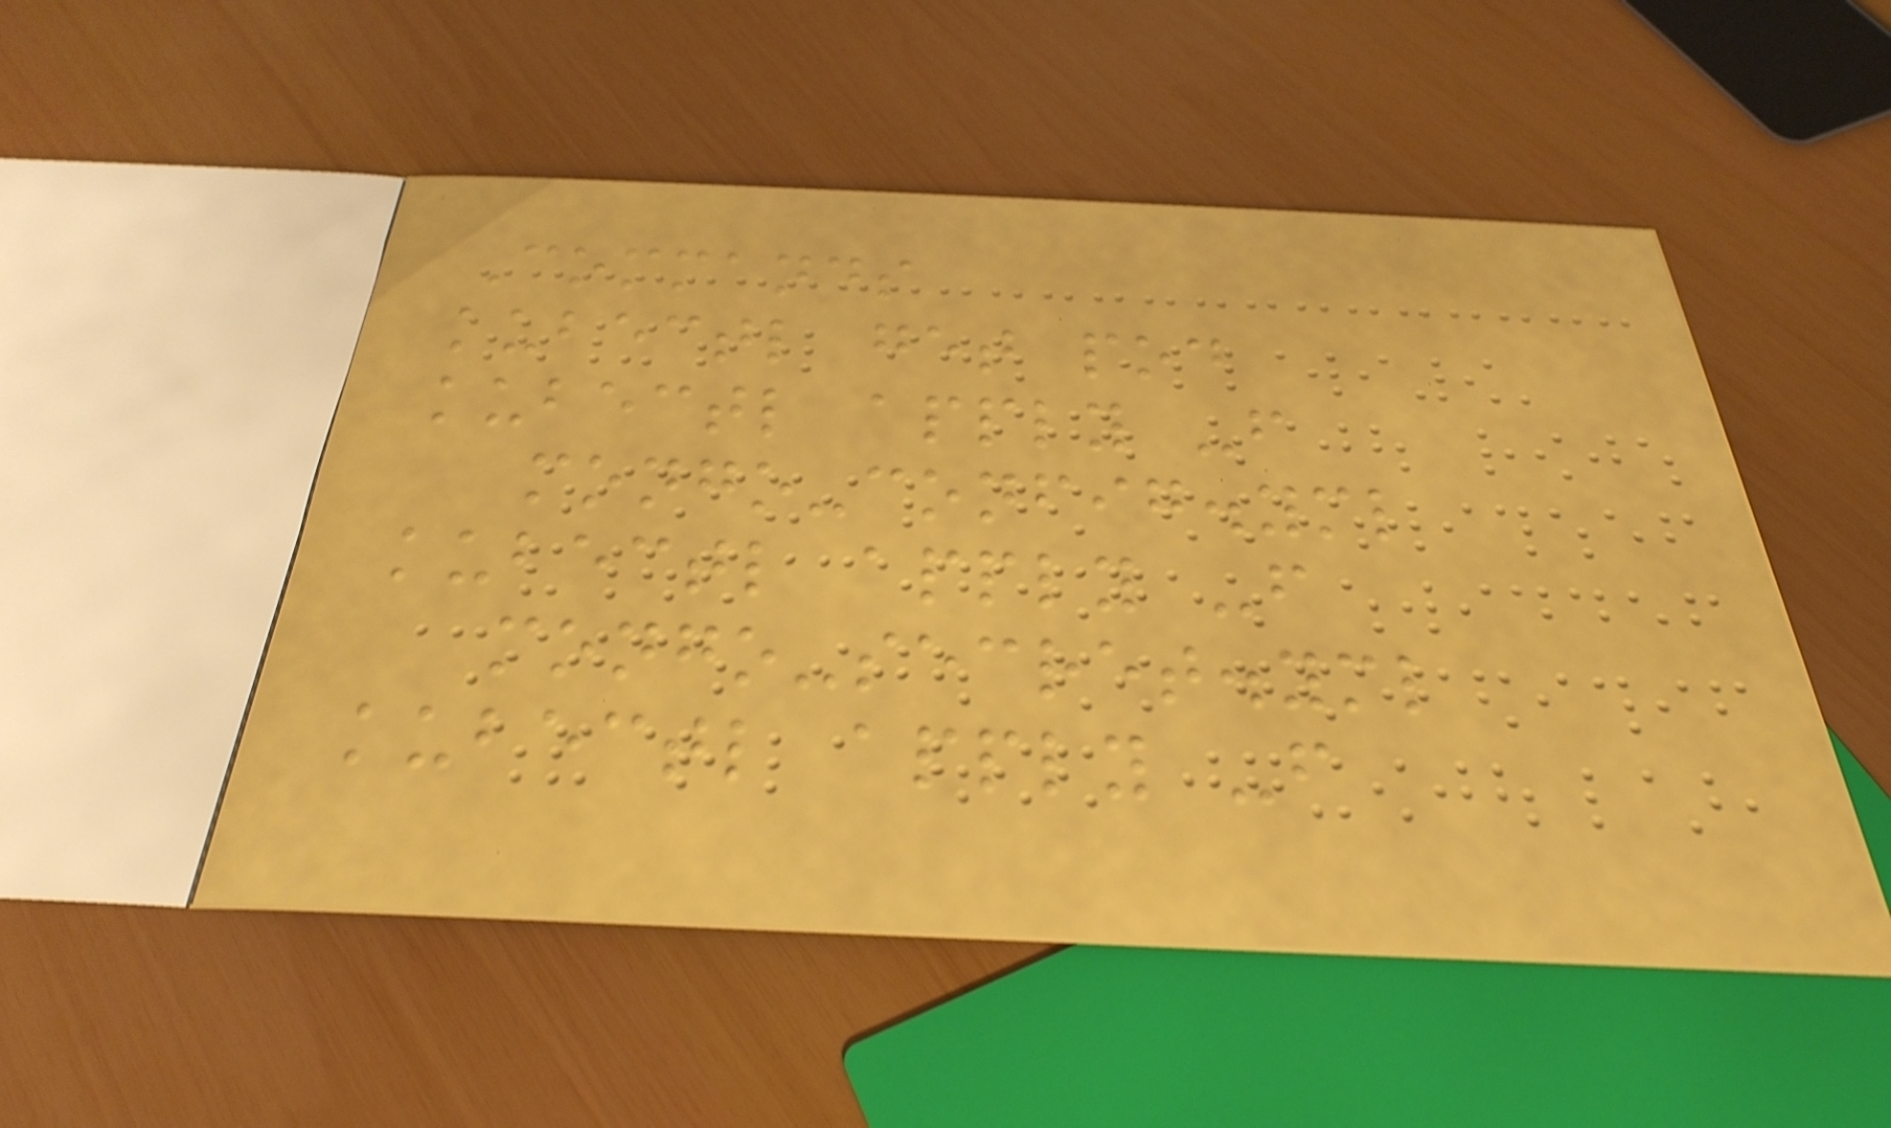Commands
kubectl get pod
kubectl apply -f
mongo-config.yml
kubectl apply -f
mongo-secret.yml
kubectl apply -f
